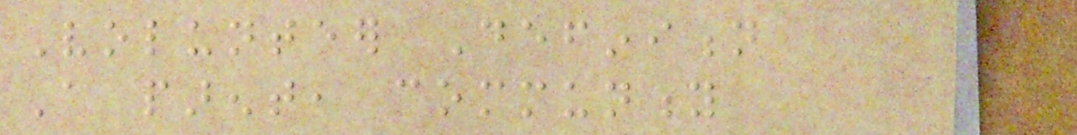Volunteer Definition
A parent, community
